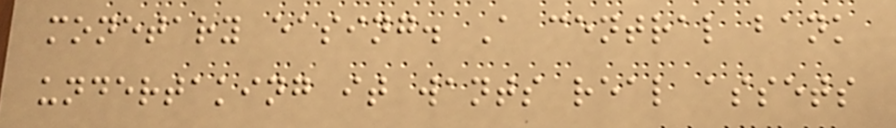monetary easing. A central bank
undertaking it wants real assets
